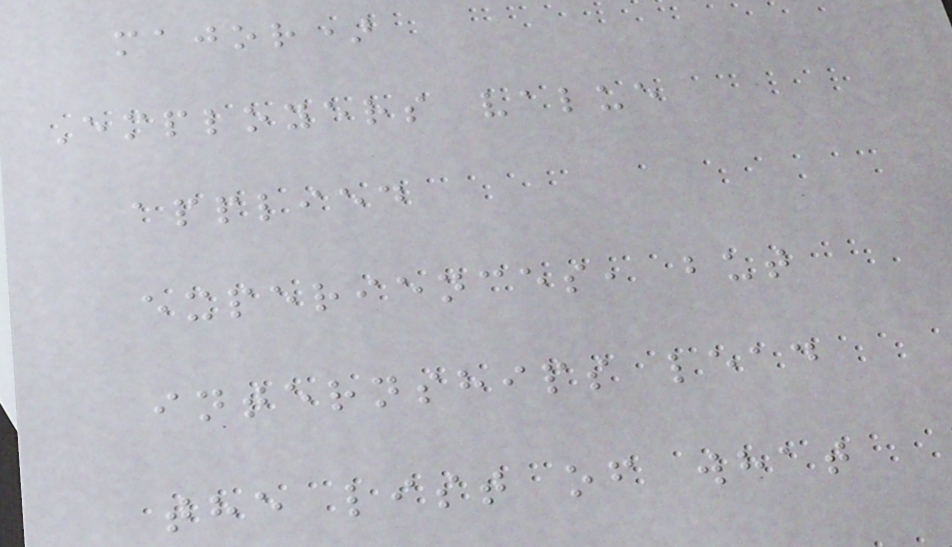major)
Employers value
applied
experiences, but
internships lead
the list of what
